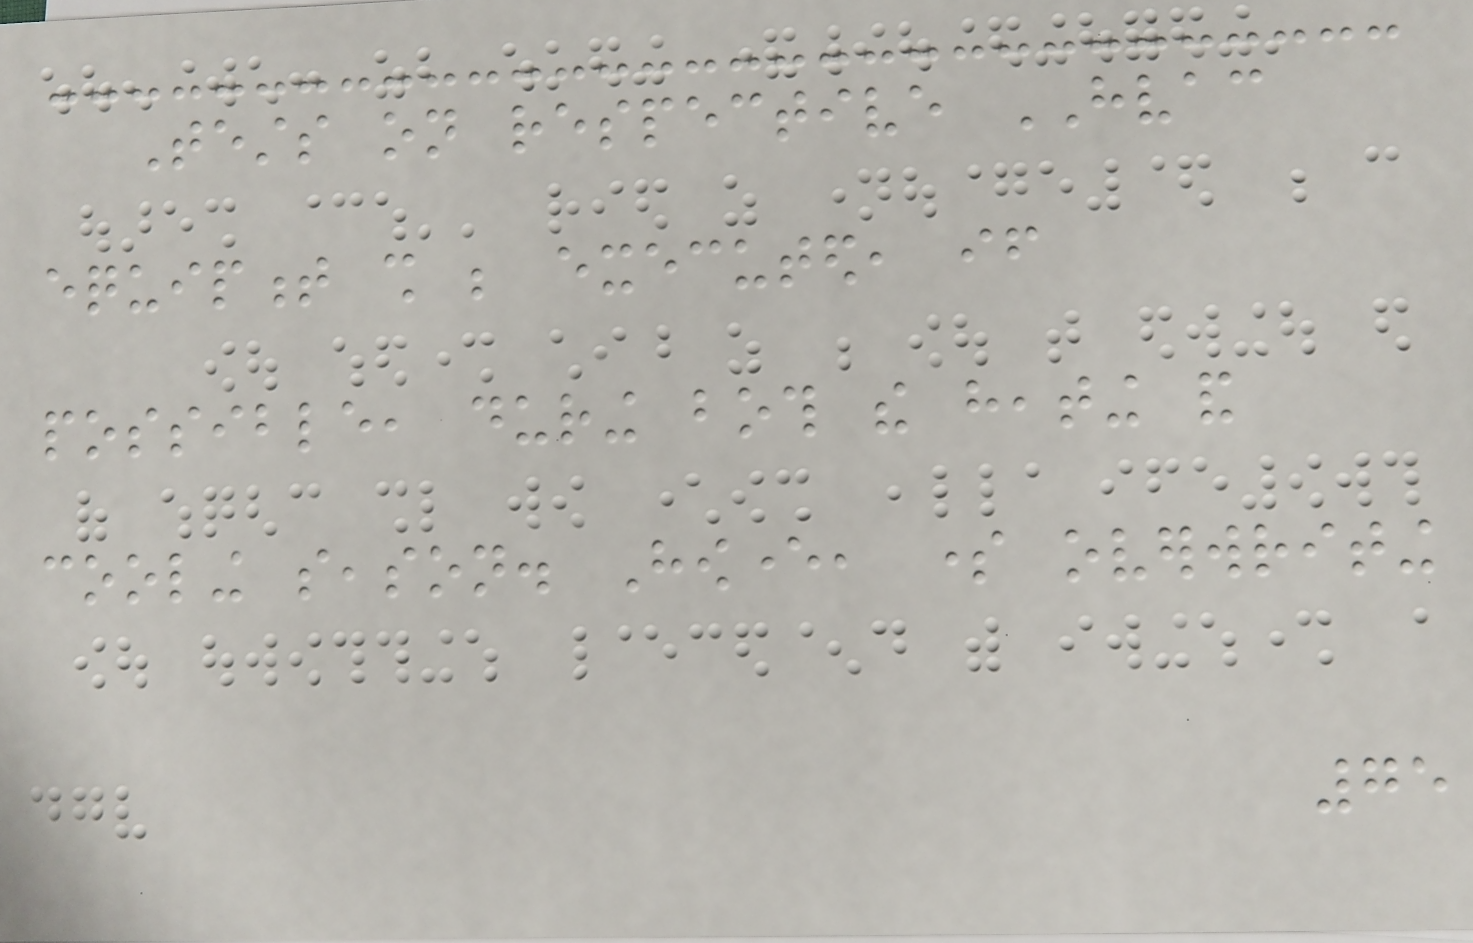Tests on respective HVAC
equipment shall be executed, if
possible, during both the heating and
cooling season. However, some overwriting
75
